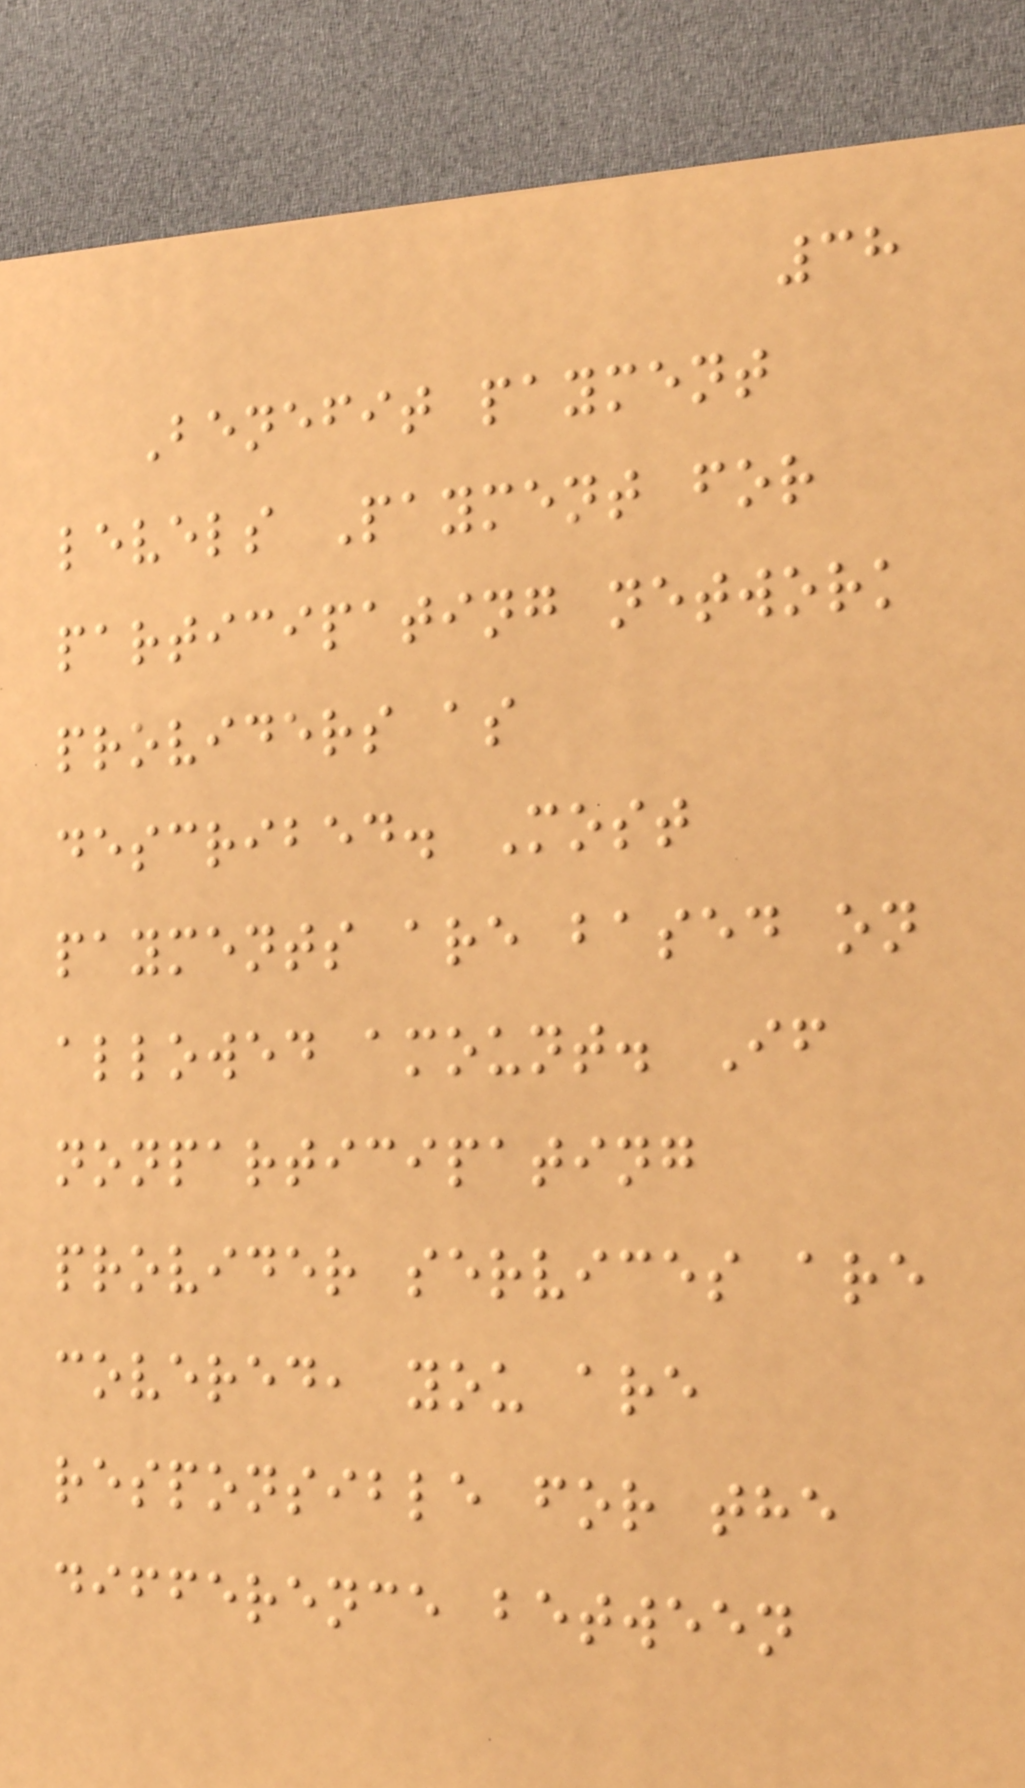38
Benefit payment
levels Payment for
participating network
providers as
described. Most
payments are based on
allowed amount. If
nonparticipating
provider services are
covered, you are
responsible for the
difference between
